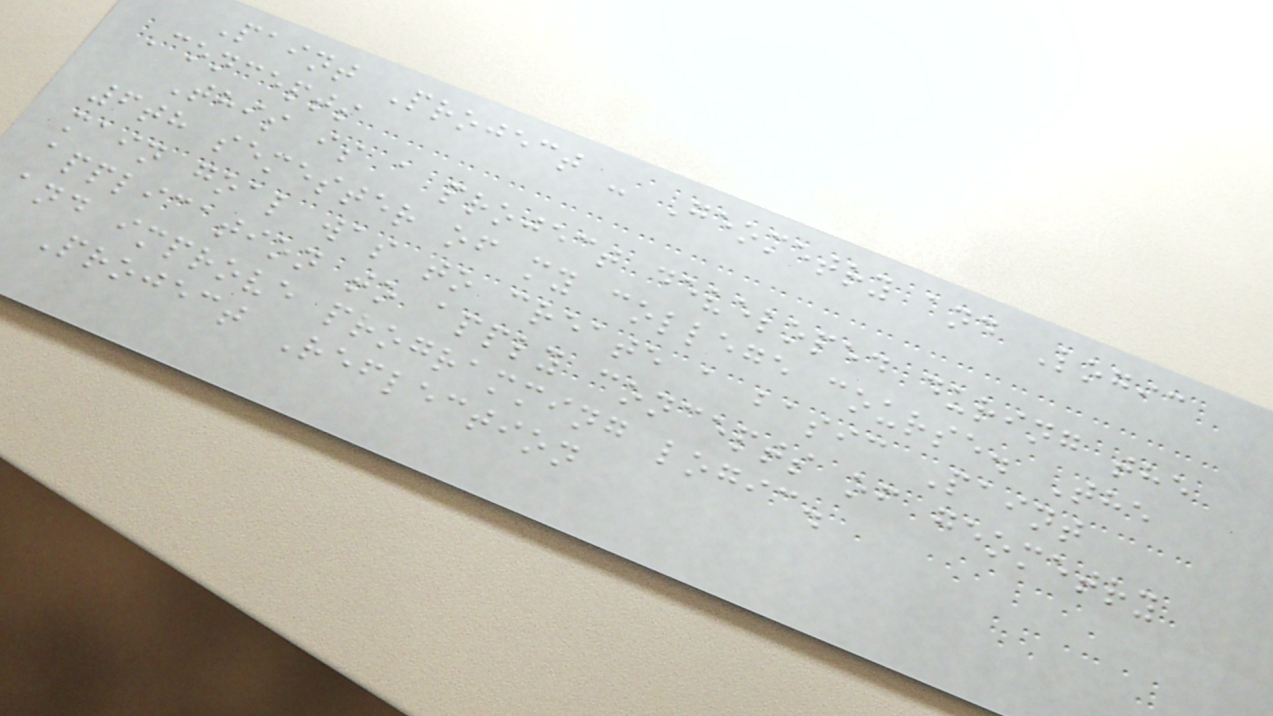Paint Project - Geometry and Logic
Concepts
This is a project developed during the
6th semester of my college course. The
main goal was to create a basic Paint
application to apply concepts of geometry
and improve programming logic.
Project Reflection
